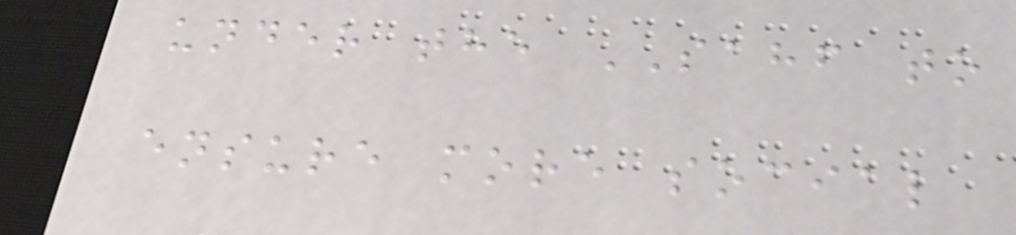under the SAHF to
ensure more social
